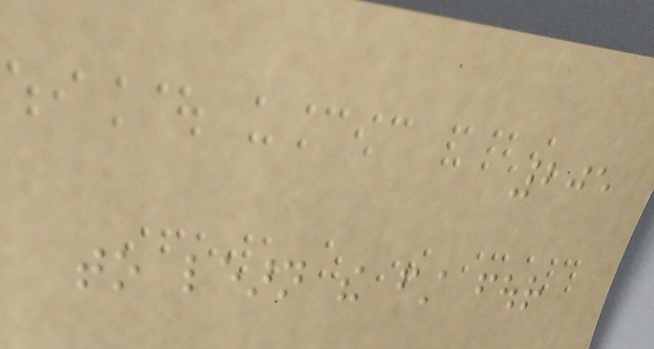205
to learn the first four
